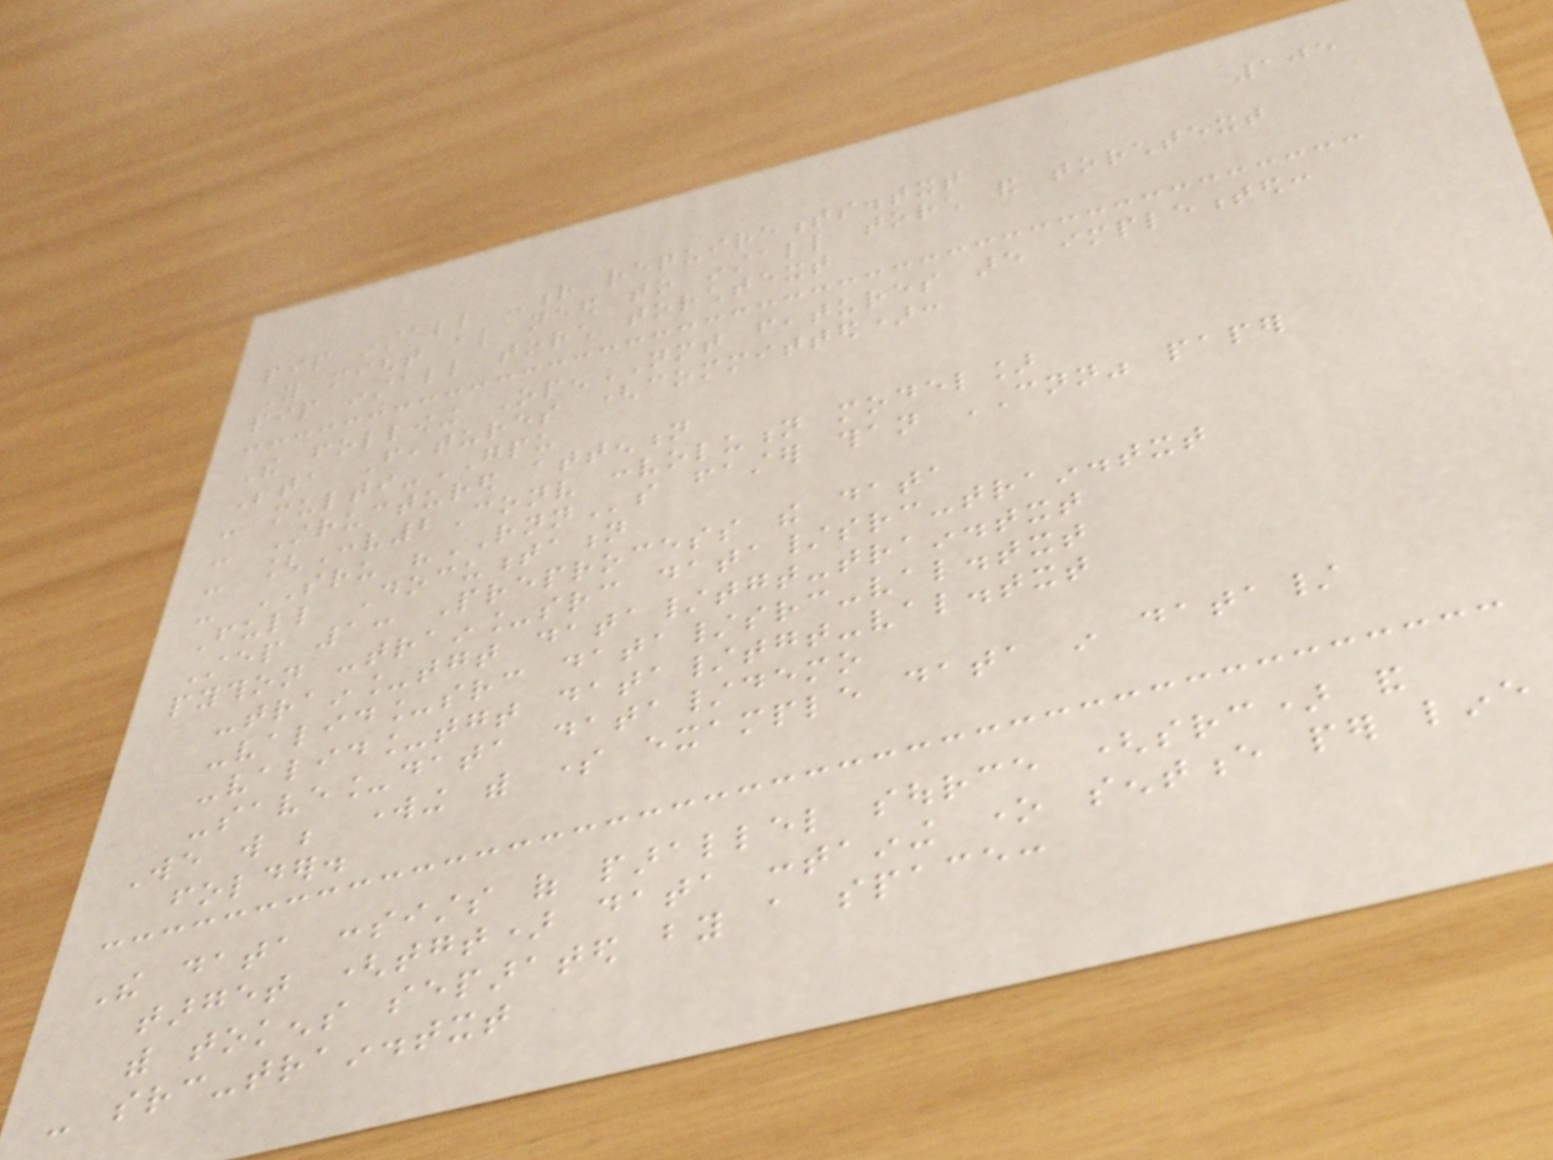105
pip install -r requirements.txt
You might also need to install torch and torchtext
pip install torch torchtext
The following OpenNMT features are implemented:
Beta Features (committed):
- multi-GPU
- Structured attention
- [Conv2Conv convolution model]
- SRU "RNNs faster than CNN" paper
Full Documentation
Step 1: Preprocess the data
python -train_src data/src-train.txt
-train_tgt data/tgt-train.txt
-valid_src data/src-val.txt
-valid_tgt data/tgt-val.txt
-save_data data/demo
We will be working with some example data in data/
folder.
The data consists of parallel source (src) and
target (tgt) data containing one sentence per line
with tokens separated by a space:
- src-train.txt
